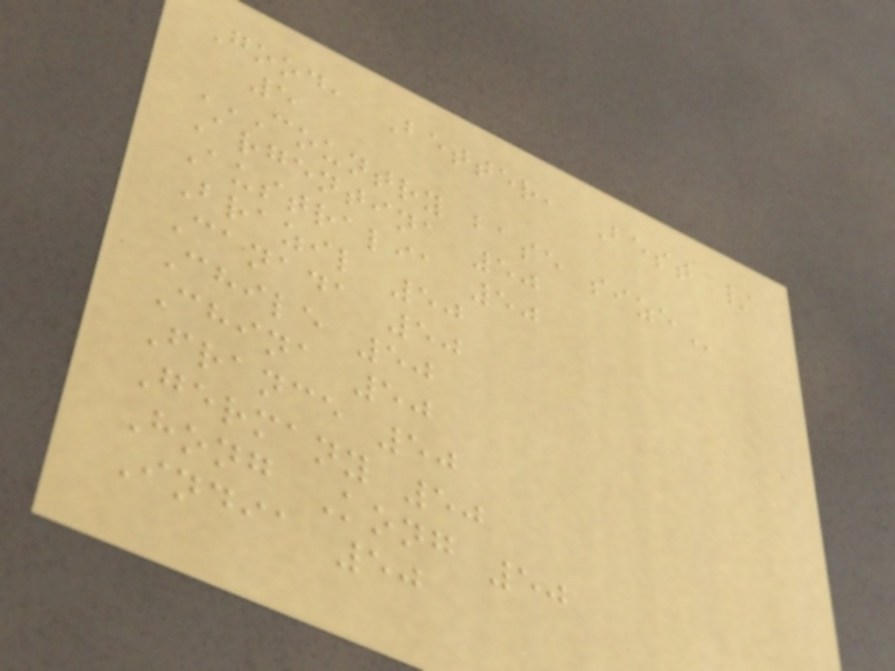Good, Better, Best /
5
COUNTRY BASE SIZE
Argentina 50
Australia 50
Brazil 50
Canada 50
Chile 50
China 50
France 50
Germany 50
Hong Kong 50
India 50
